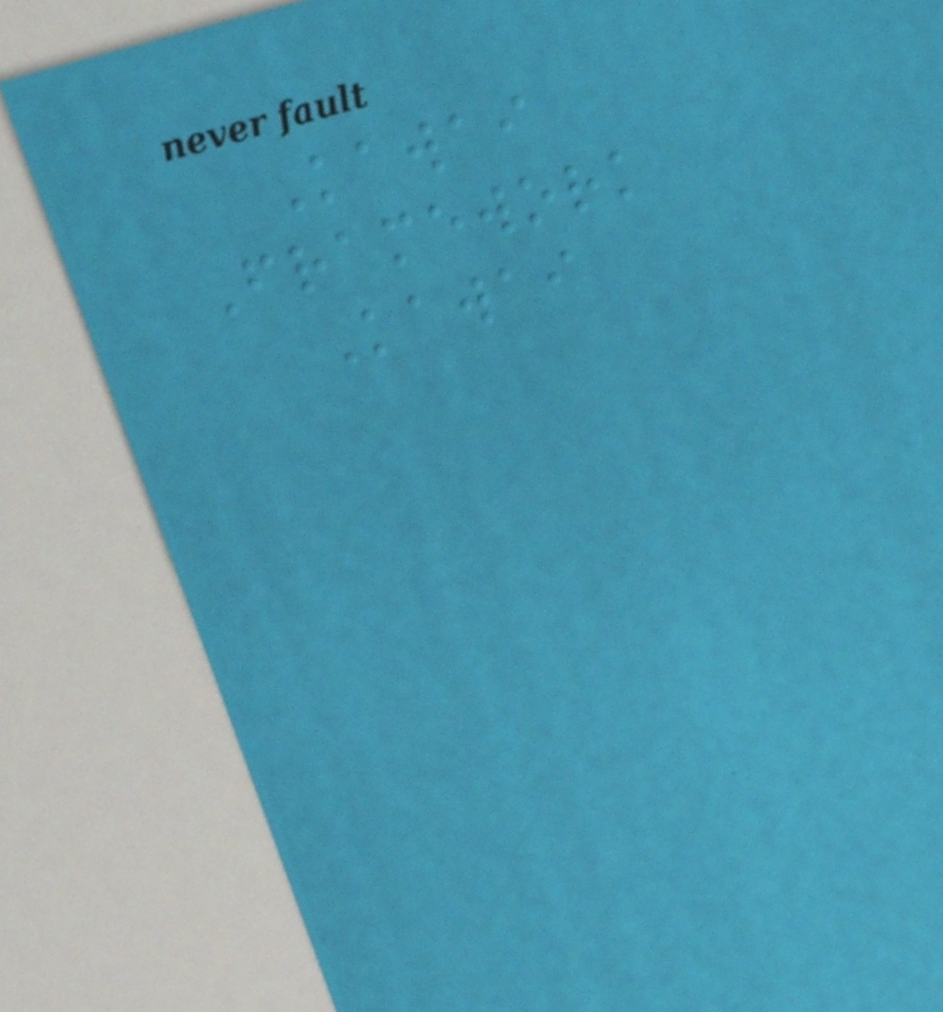Kawai
Framework
Kawai
